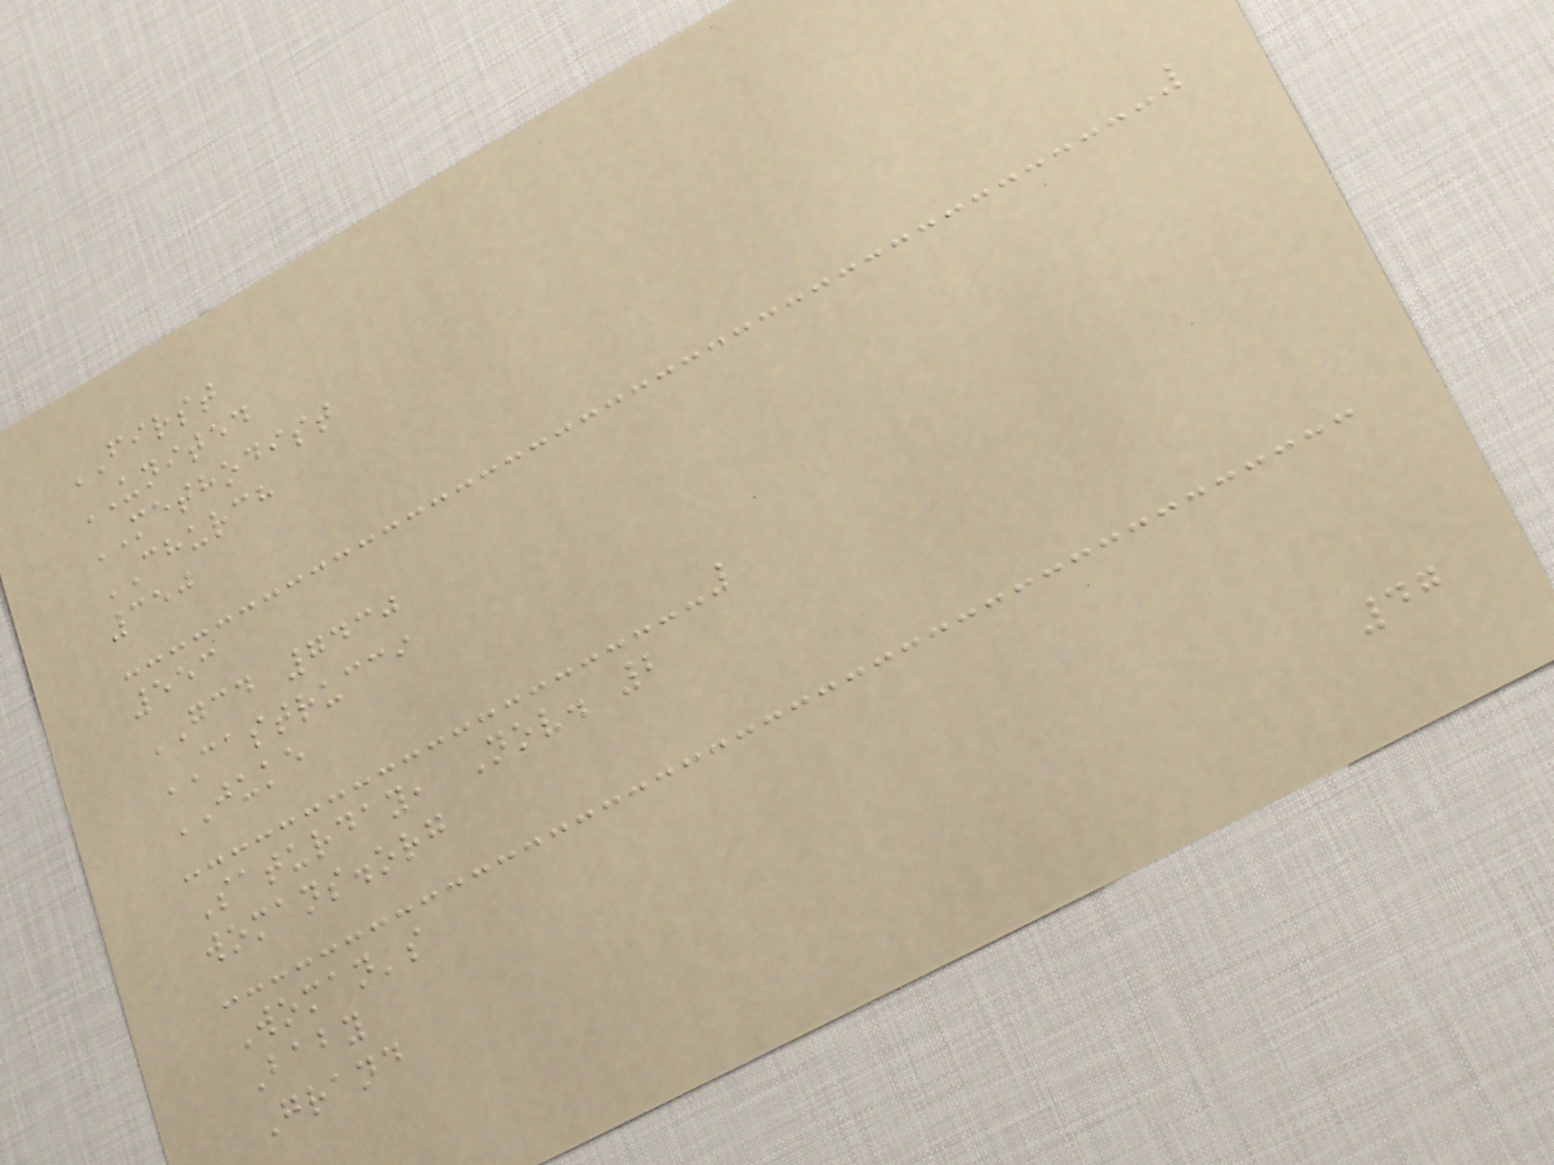FIRST
UNITED
METHODIST
CHURCH
350
553
GCD 7430
CASTRUCCI
JUKE
Saturday, Nov. 2
womans.org
Woman's
Baby
Grand
47
